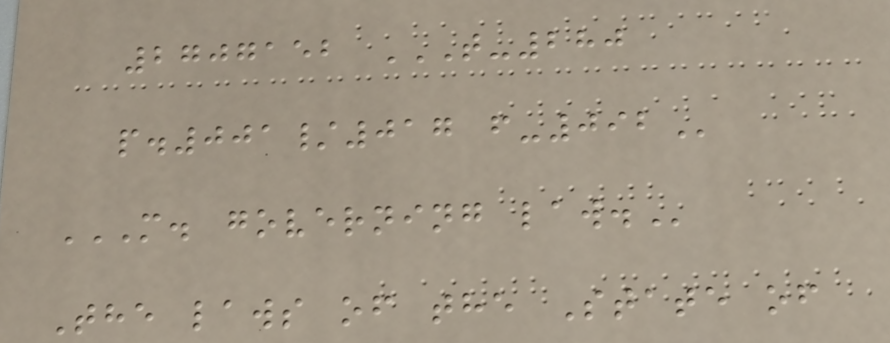2707152 T-280
P.001/017 F-092
M. GOVERNING LAW.
The laws of the State of
